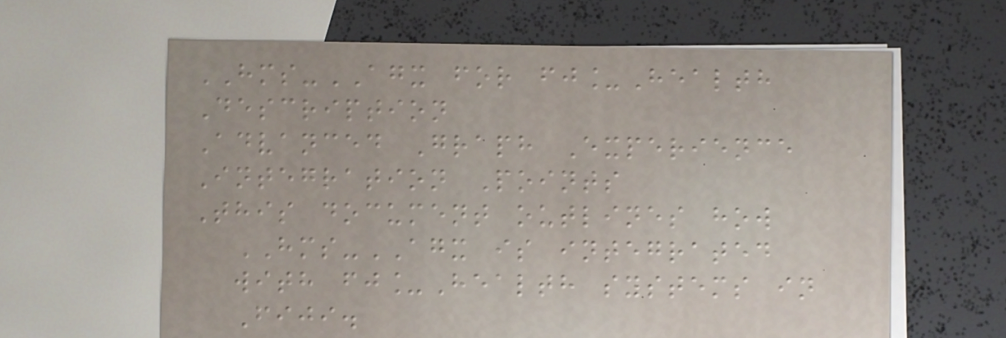HMS-AGX for fj_Health
Description
Advanced Graph Experience
Integration Points
This document outlines how
HMS-AGX is integrated
with fj_Health systems in
Fiji.
